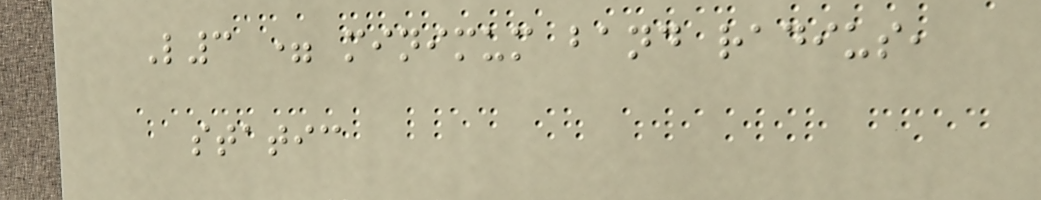L3 = minimum band radius,
static
